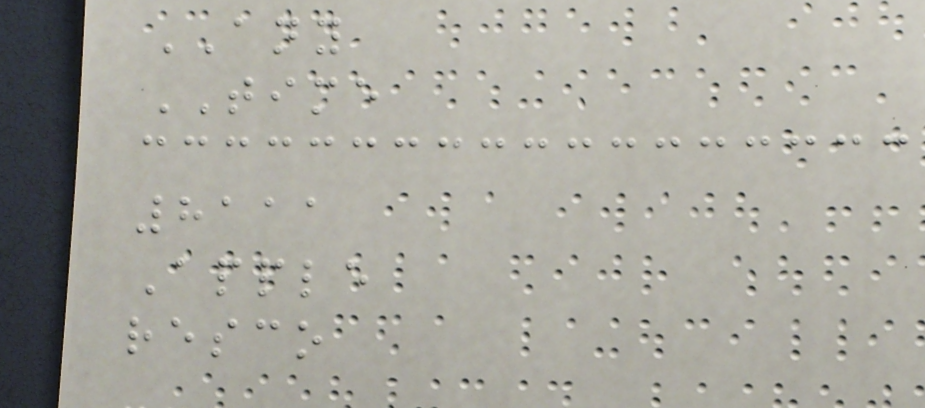ANY
TIME
8111
Apple
resco
